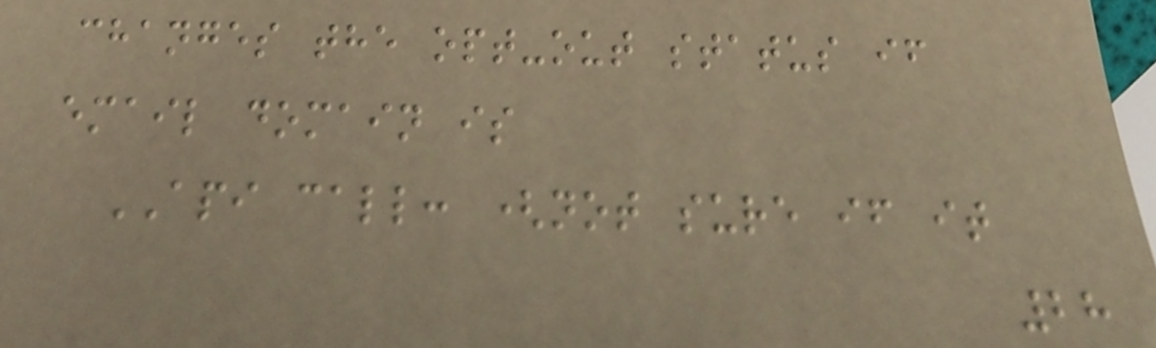changes the opt-out status if
email domain is
API call: (not sure if it
28
